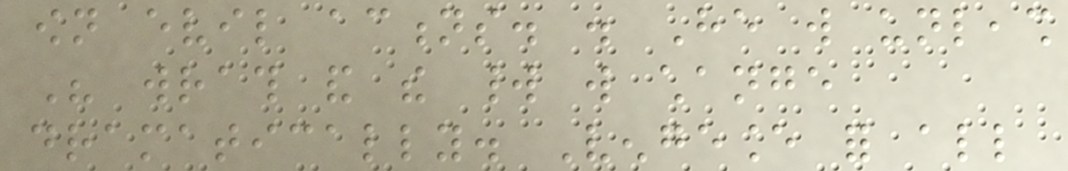own evil actions. . He will unleash
His wrath and the world will change
dramatically. Vengeance for all
